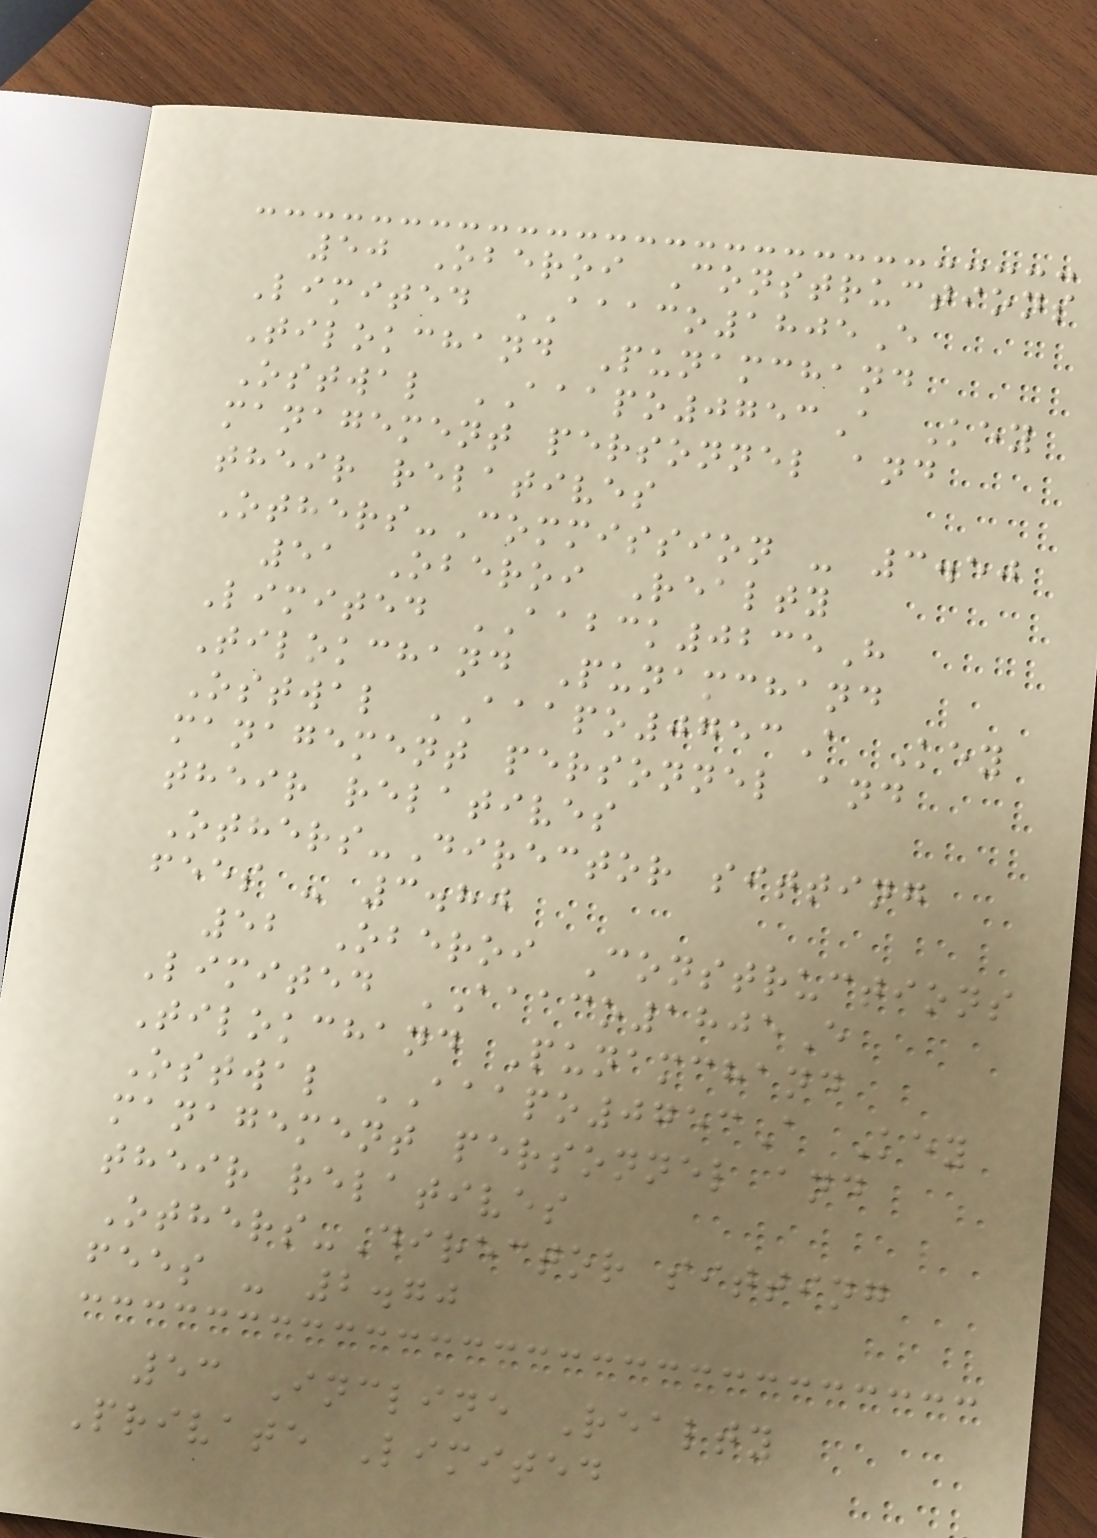50 Oberoi Constructions
Limited AAACO1805E
Tilokchand Punamchand
Ostwal AAAPO0753A Key
management personnel and
their relatives
Others-Commission - 3.50
51 Oberoi Realty
Limited AABCK0235H
Tilokchand Punamchand
Ostwal AAAPO0753A Key
management personnel and
their relatives
Others-Director sitting
fees - 3.80
52 Oberoi Constructions
Limited AAACO1805E
Tilokchand Punamchand
Ostwal AAAPO0753A Key
management personnel and
their relatives
Others-Director sitting
fees - 2.70
53 Incline Realty
Private Limited
